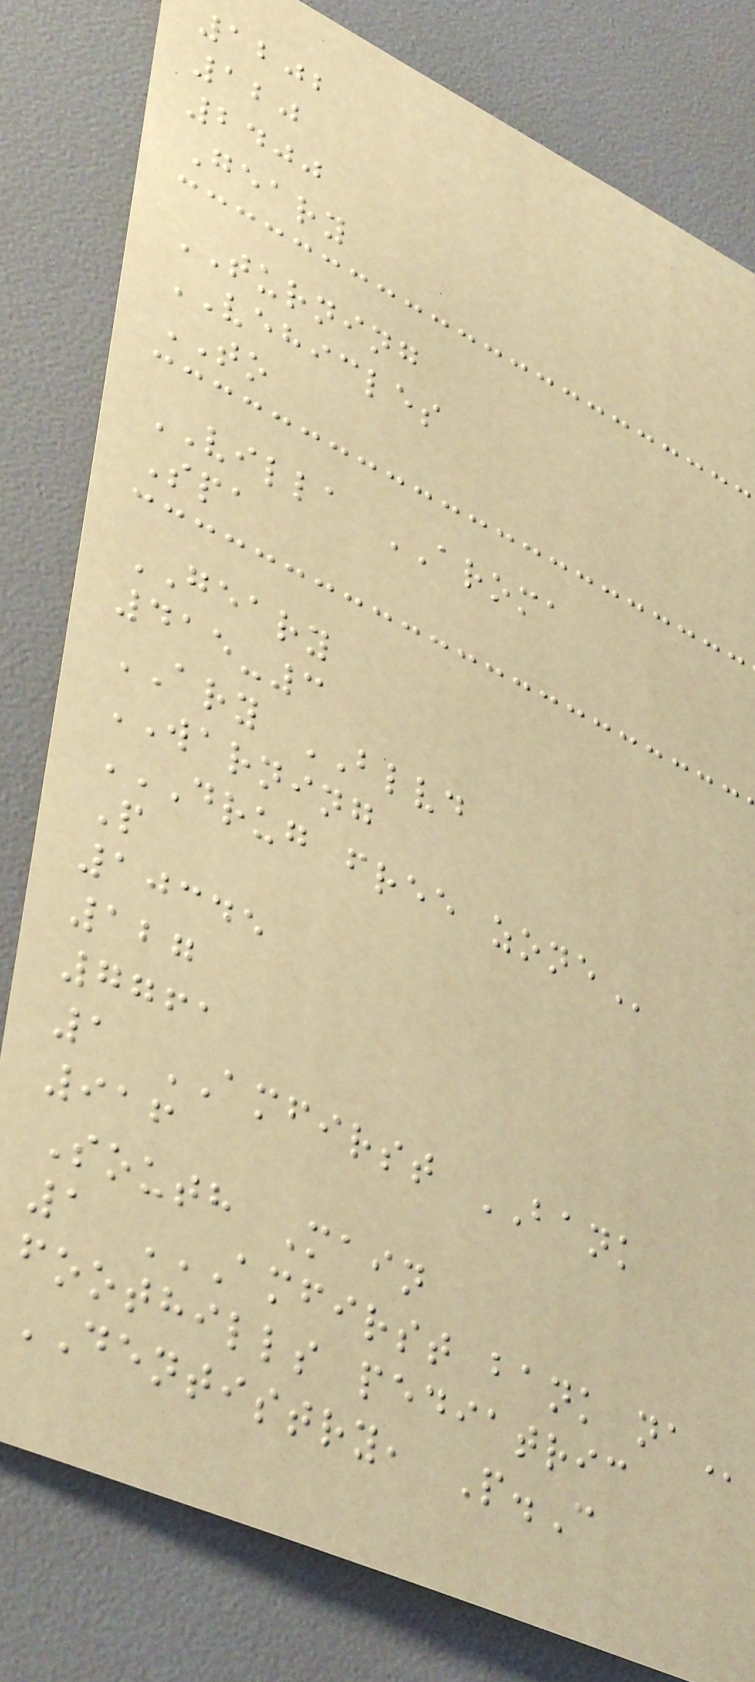1202
120
2400
Geary
TURNING
VEHICLES
TO
VILLA AROMA
Spa
GEARY
415-3
ARY BLVD
WARNING
DRUG FREE ZONE
P
10345
127
7761
1 AMFIRST BANK
916
South Main
1 AMFIRST BANK NA
foothills pediatric
DENTISTRY, P.C
